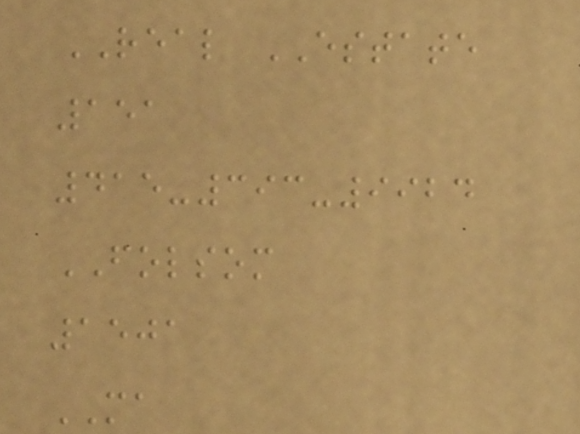REAL ESTATE
151
415-393-9924
FOLSOM
1501
MA
